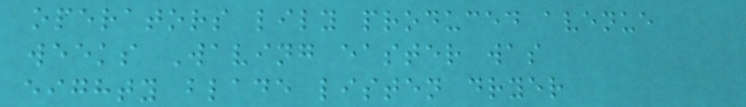operators lily produced avenue
weeks Waving easter was
eighty blade listen dryer
